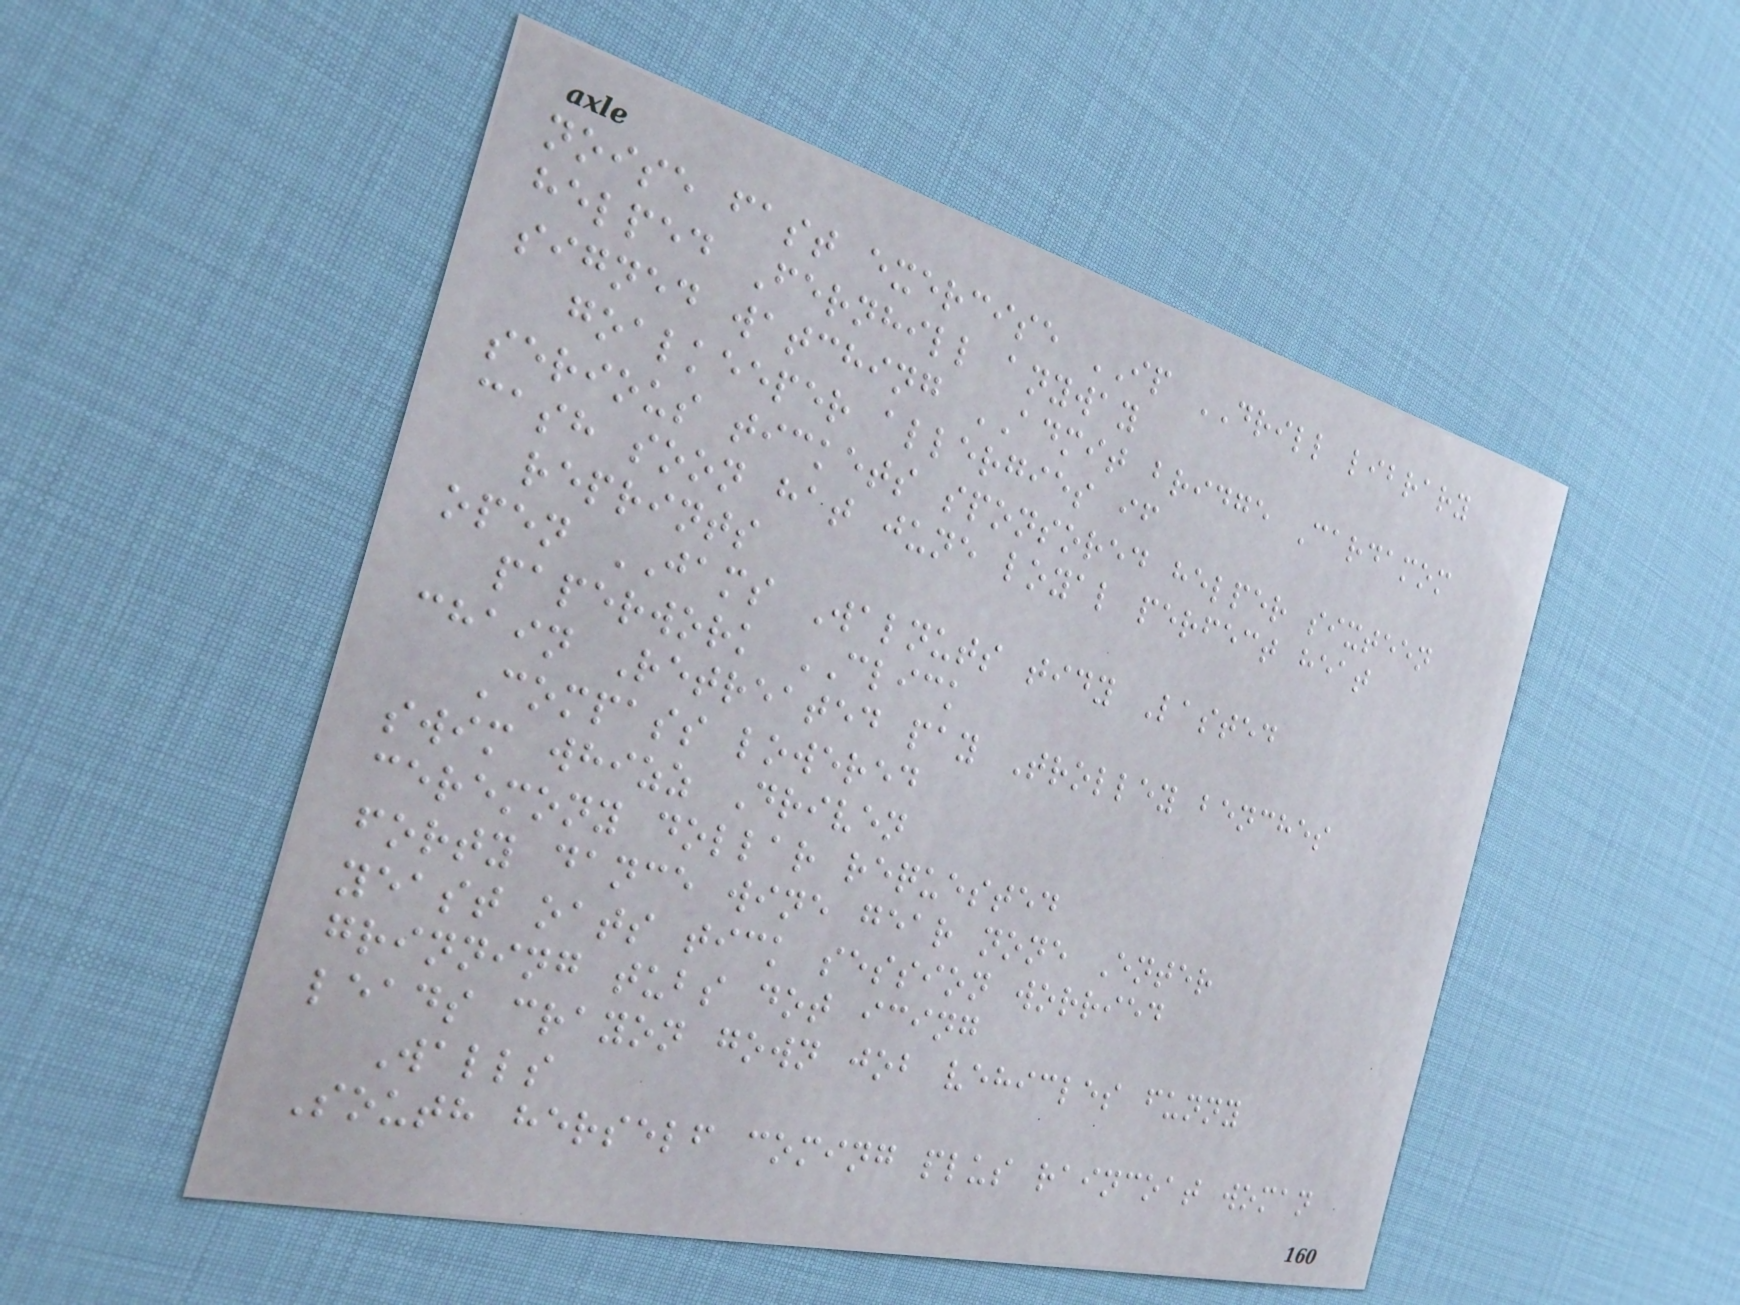noise fast exercise IP DRILL library
helped Fernhill anyway
signed watching ADMIT bridge Cardamom
goalkeeper allergies if
serious tickets sponsored helper sixteen
cash soon hat june loyal perfect heat
reprints
open JAMS Walnuts tidy Lasted
paperwork CLICK
chain Retreated pay Trolley benches
Compass lowered
swim whizz Driven
ceremony dollar requested
forty dance wine gear none Enter
yeast oats tick session worried
grinning tubs dot icing
leads crayon gown job vehicles funny
Walls
South herself coming plus raincoat woman
